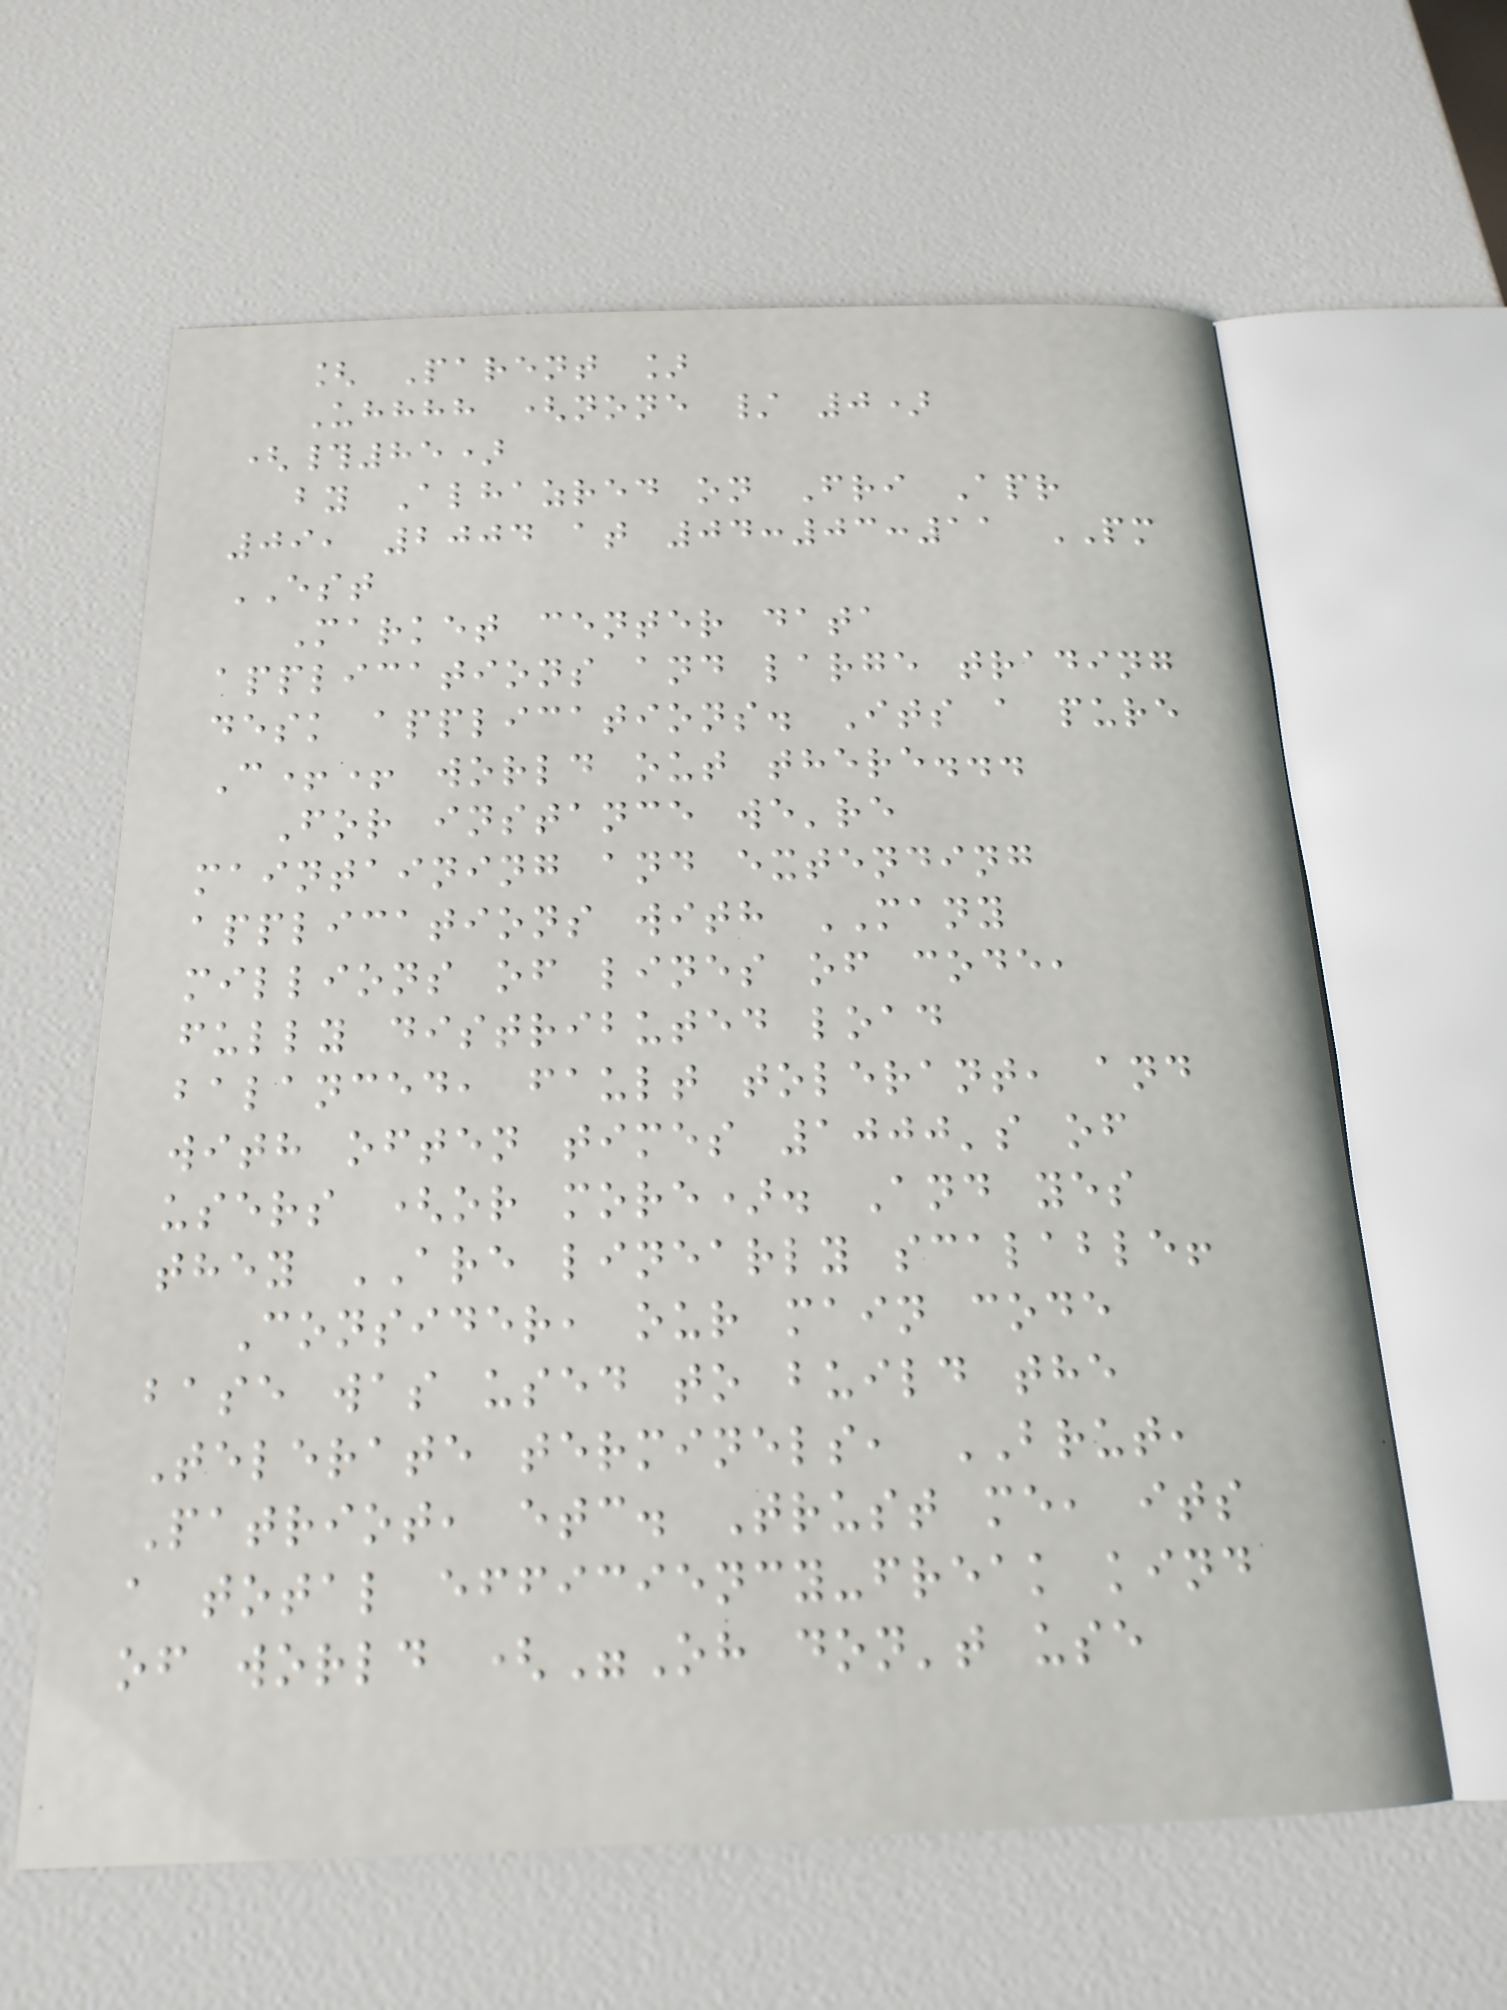[ Parent ]
Uhhhh (none / 0)
(#85)
by Alhazred on Fri Apr
09, 2004 at 04:03:11 PM
EST
Market center data
applications and large trading
desk applications. Its a pure
C++ world out there...
For instance we're
maintaining and extending
applications with MANY
millions of lines of code,
fully distributed load
balanced, fault tolerant, and
with often times 1000's of
users (or more). And yes
they ARE linearly scalable!
Consider, our main code
base was used to build the
Telerate terminels, BRUT,
Patriot, etc. Trust me, its
a total efficiency-freak kind
of world ("Oh don't use
